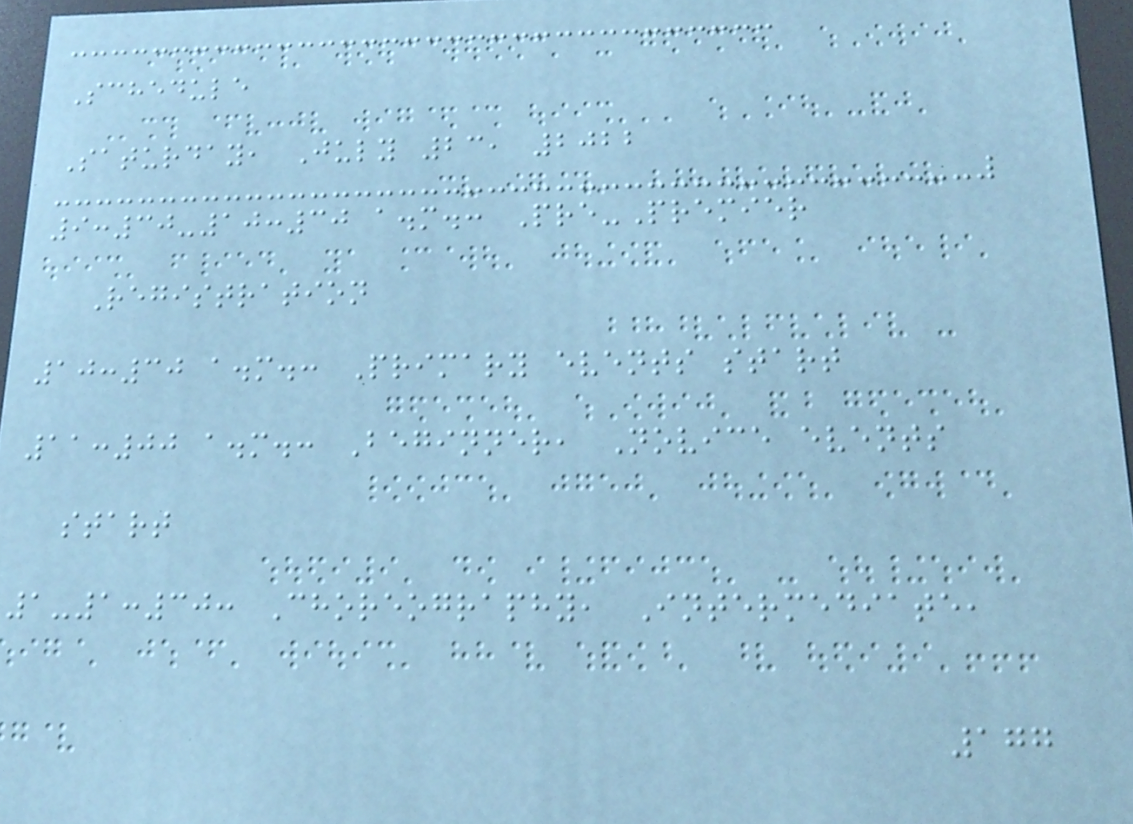Schedule
Saturday, July 23, 2022
9:30-10:30 a.m.: Pre-Premier
Registration
10:30 a.m.: Primary events start
11:00 a.m.: Beginner, Novice events
start
1-1:30: Choreography, Intermediate,
177
